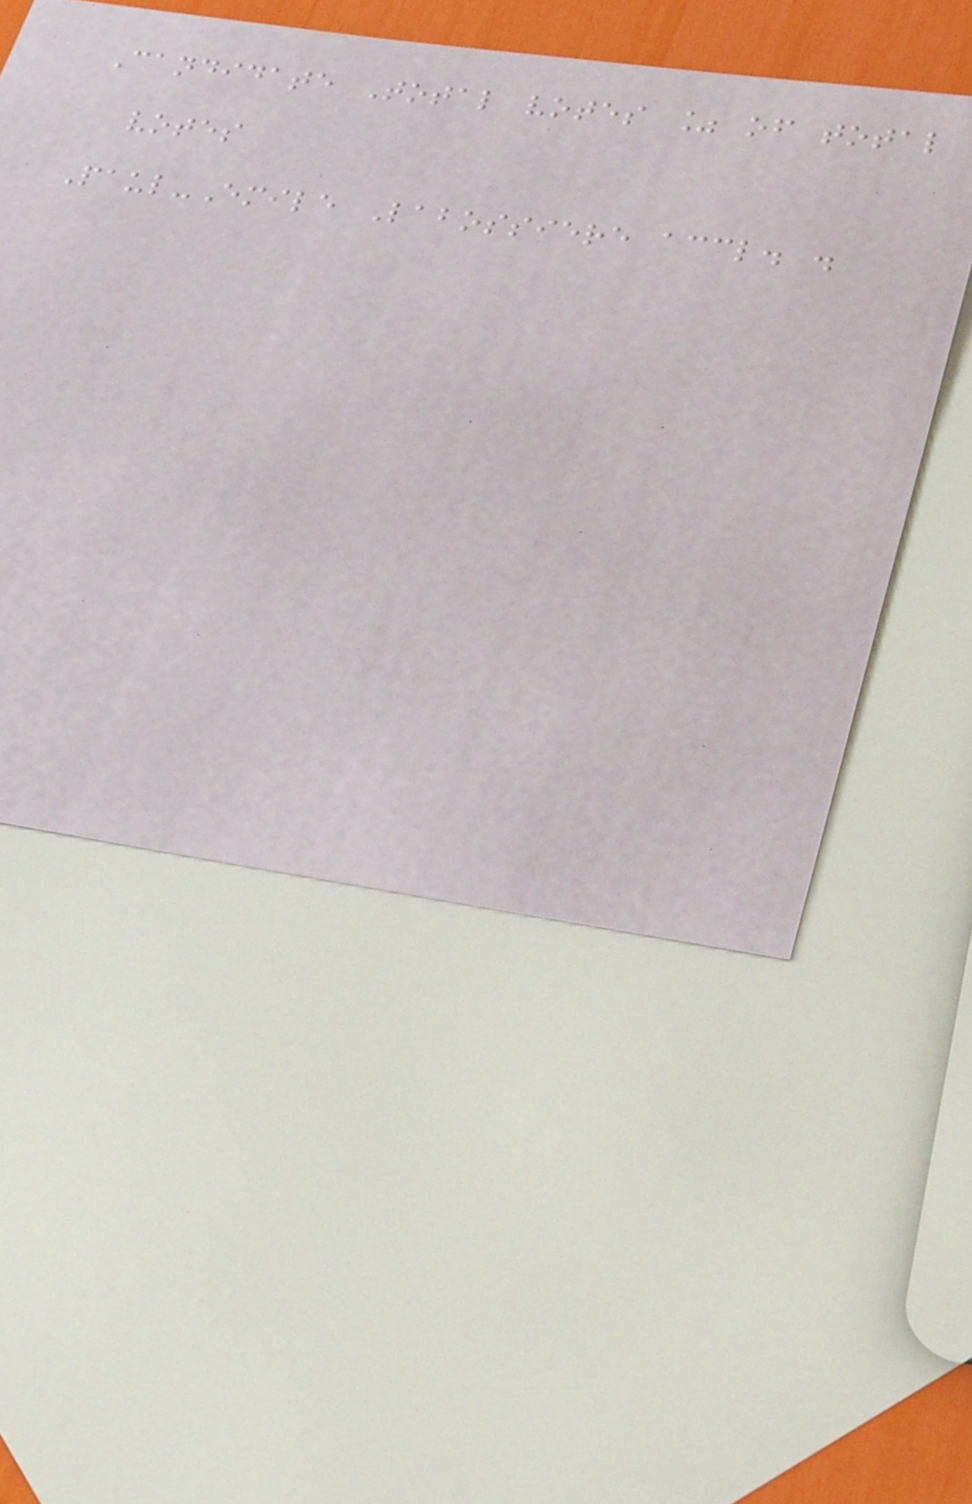Candidate Total votes % of total
votes
Paul-Emile Labossiere accl. .
